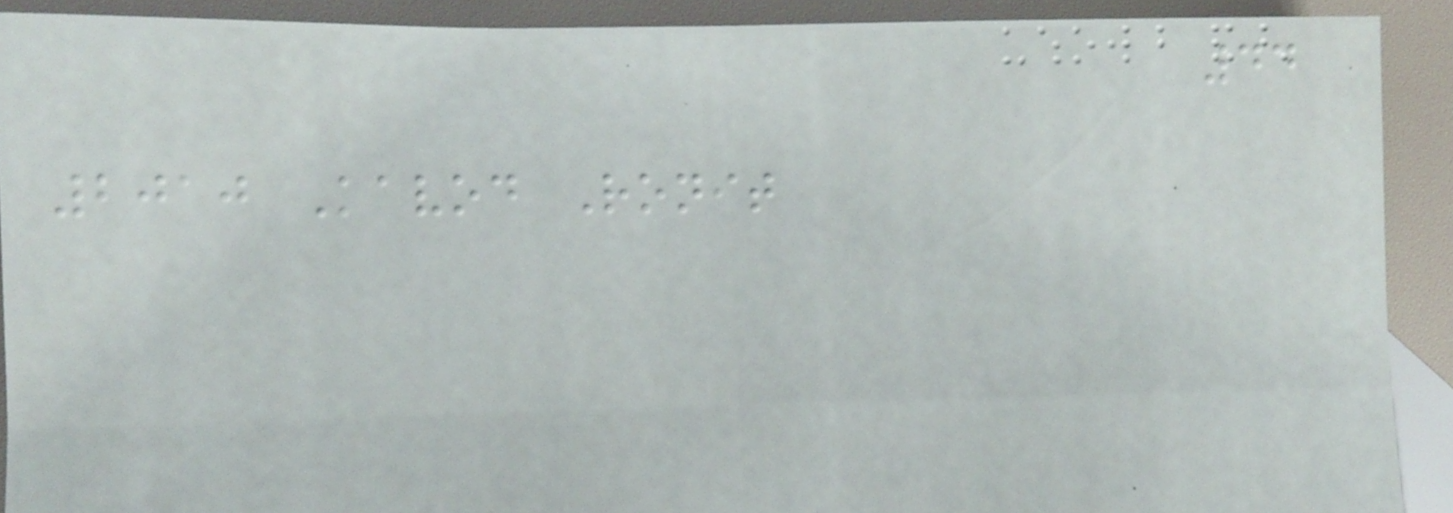44
2010 Kavod Ronit
